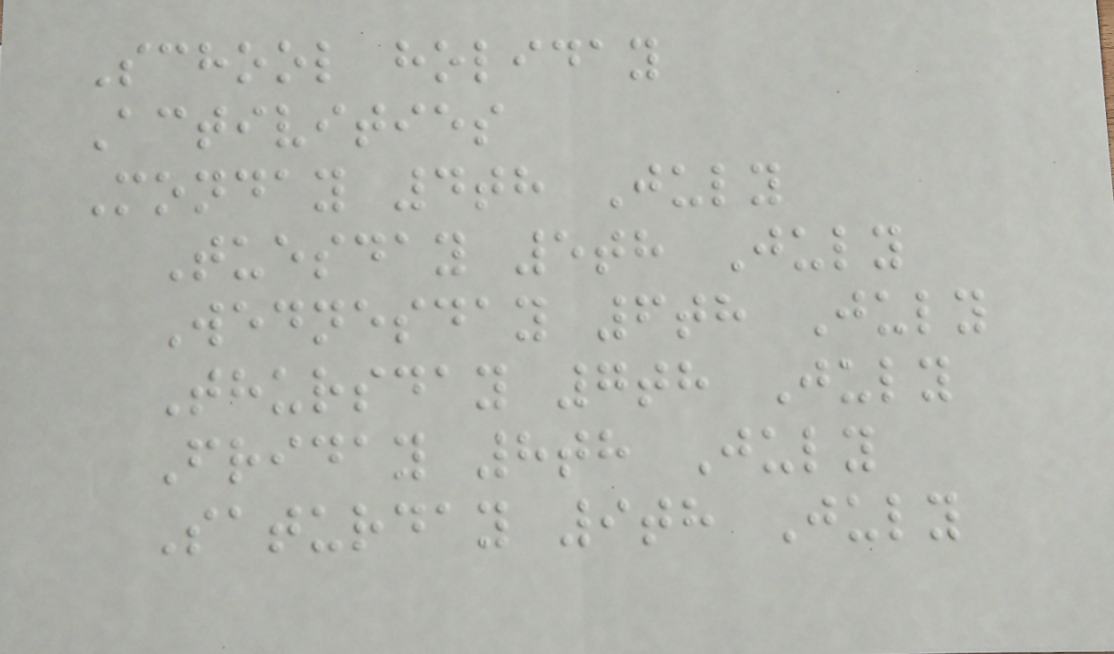School holiday
Activities
Monday 4th July
Tuesday 5th July
Wednesday 6th July
Thursday 7th July
Friday 8th July
Saturday 9th July
